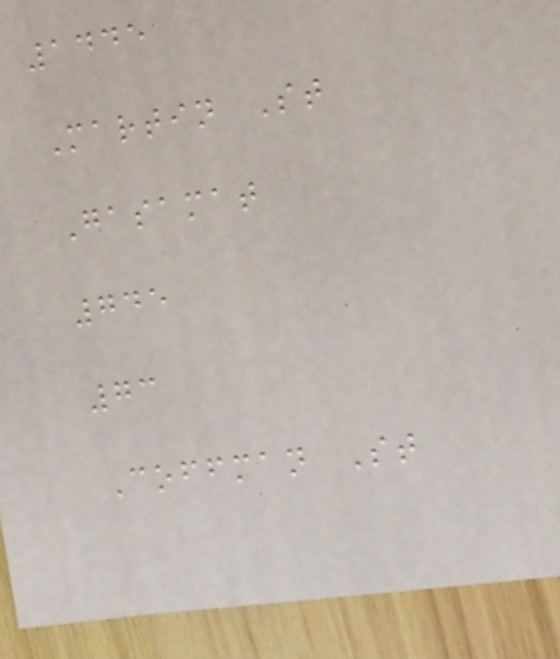1445
Martin St
Gasamat
745
73
Coffman St
